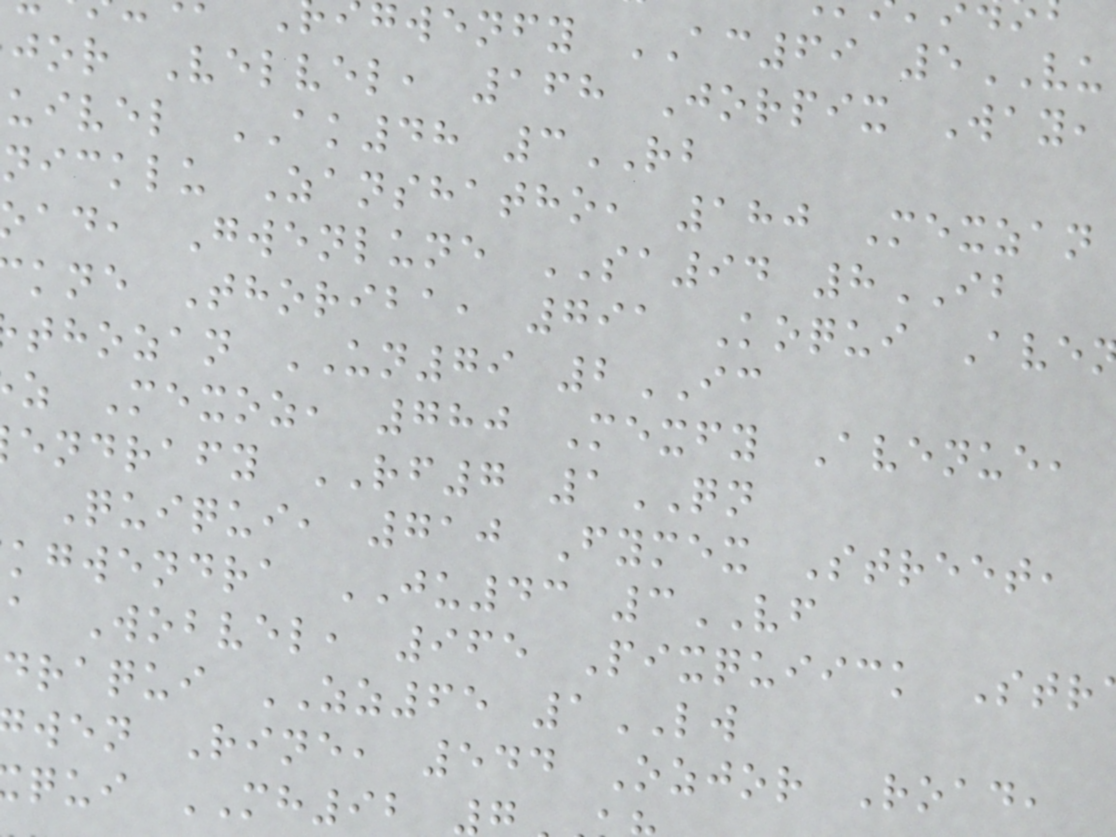gwenfy AC69 5VU
jor Velvel, 168 Jorpix Way,
uivel AK48 3RB
nicklu Zanshatho, 180 Mexzan
ad, Gwenlune SA94 8IB
kne Thoriba, 791 Koqui Ave
thozan UN79 2IC
z Mexoz, 780 Mexfy Avenue,
endrafy RF7 1QN
Quiqui, 710 Fymex Street,
kgwendra JU43 3VF
a Wobvel, 965 Pixquiick Str
draqui ZZ65 1LW
wen Rine, 544 Ozjor Road,
qui MH92
